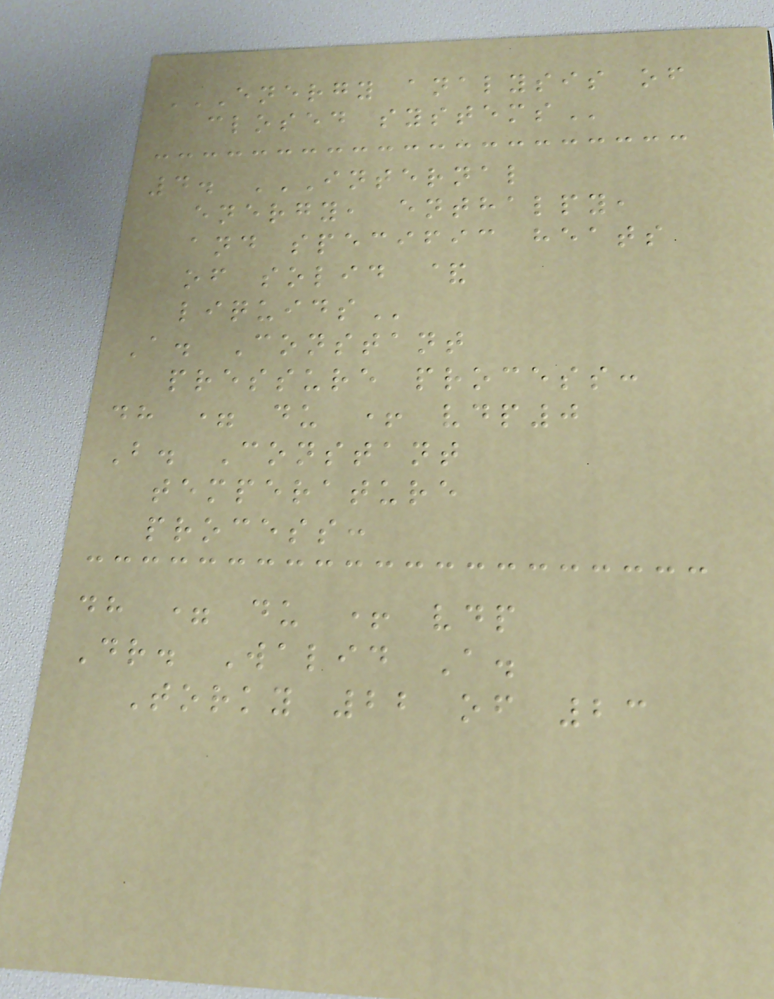ENERGY ANALYSIS OF
CLOSED SYSTEMS
4. INTERNAL
ENERGY, ENTHALPY,
AND SPECIFIC HEATS
OF SOLID &
LIQUIDS
A. Constant
pressure process:
dh = du + vdp0
B. Constant
temperature
process:
dh = du + vdp
Dr. Walid A.
Torky 22 of 23
